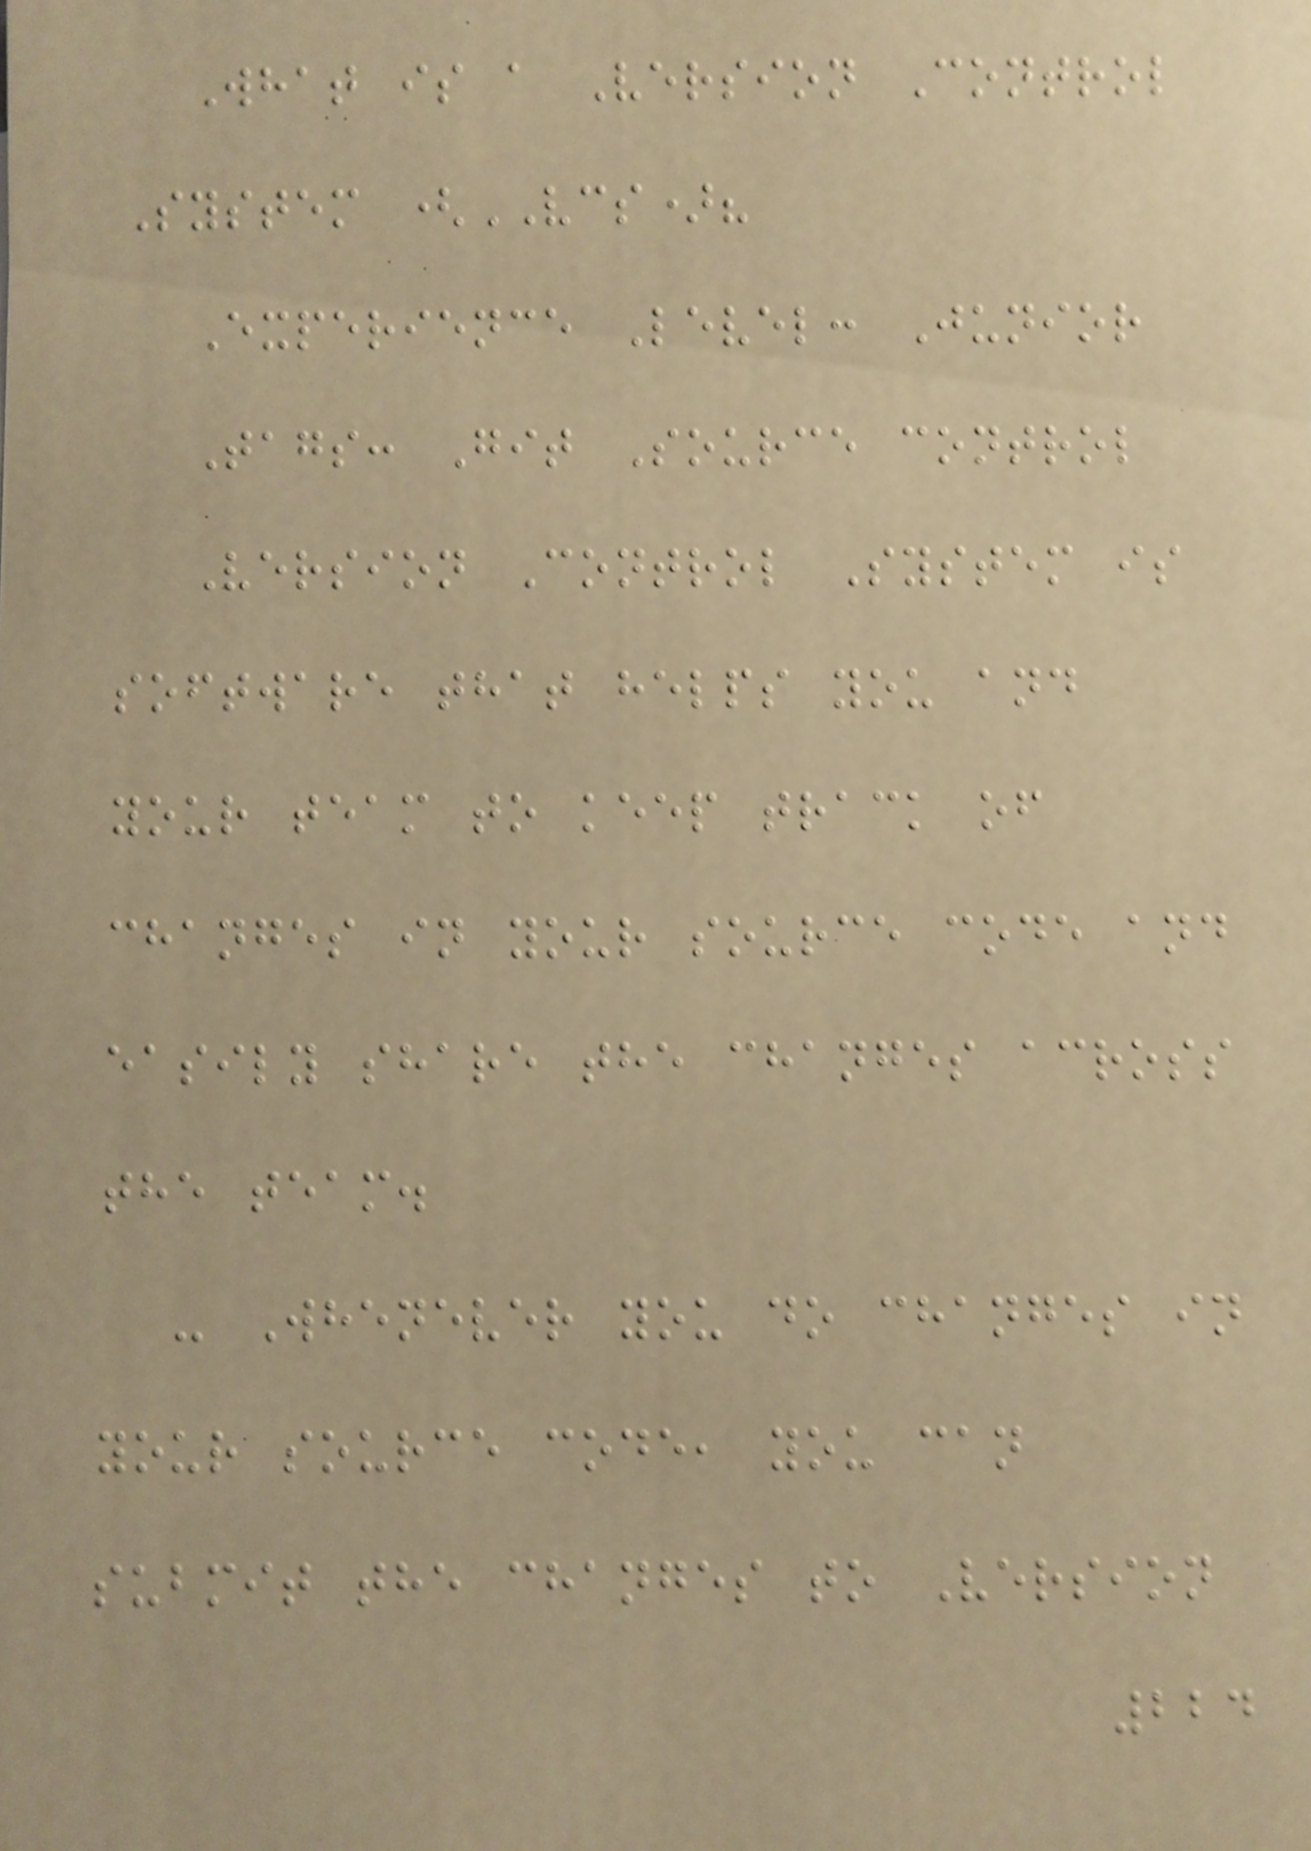What is a Version Control
System (VCS)?
Experience Level: Junior
Tags: Git Source control
Version Control System is
software that helps you and
your team to keep track of
changes in your source code and
easily share the changes across
the team.
- Whenever you do changes in
your source code, you can
submit the changes to Version
224
